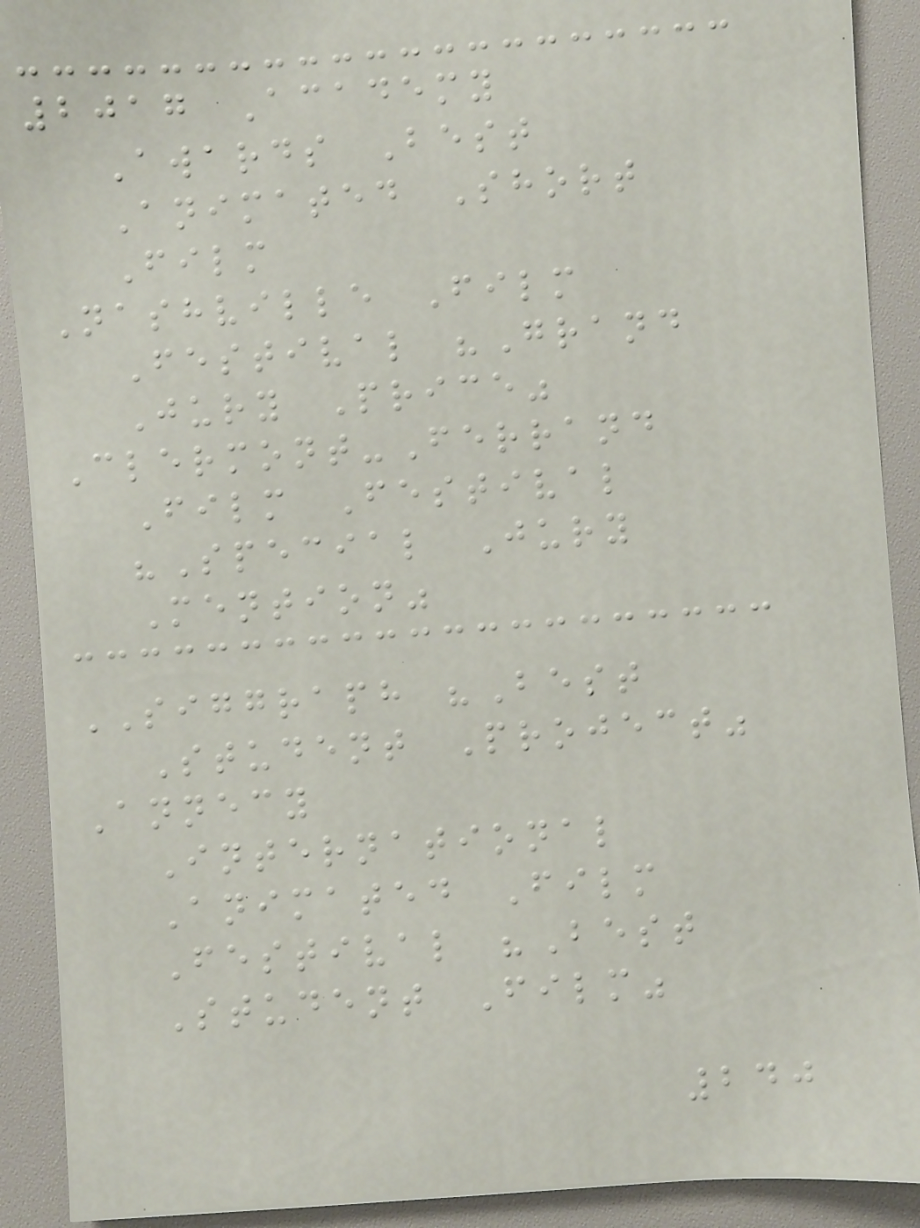2017 Academy
Awards Best
Animated Short
Film
Nashville Film
Festival "Grand
Jury Price"
Clermont-Ferrand
Film Festival
"Special Jury
Mention"
SIGGRAPH "Best
Student Project"
Annecy
International
Animated Film
Festival "Best
Student Film"
240
